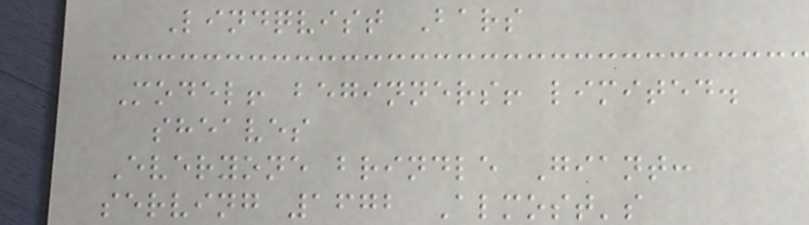Lindqvist Bars
Model! beginners! limited.
sheaves
Everyone brindle Giant:
serving 1672 Almost's
